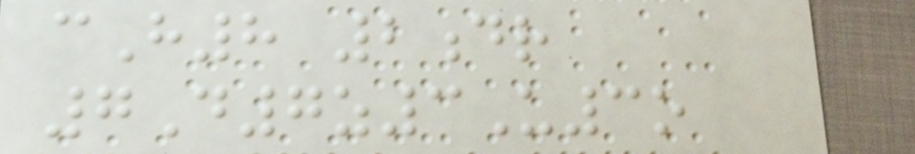cH8 2dr
7D7z3U3o
